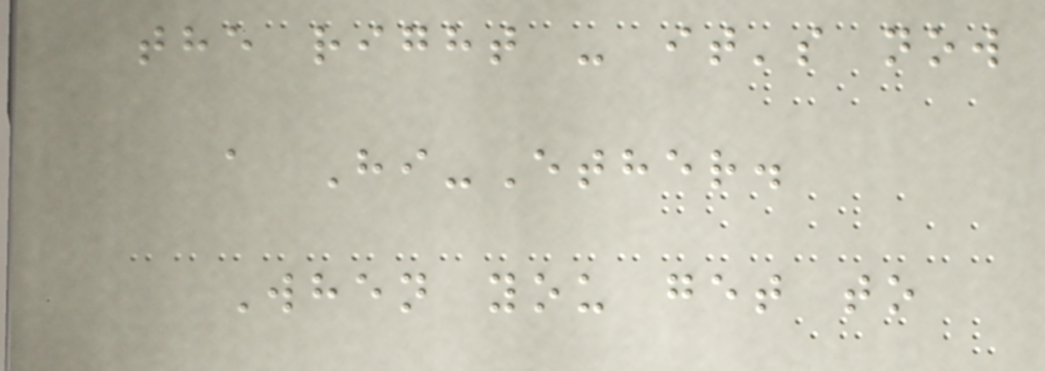the right - it's now
a Hi-Ether.
When you get to
